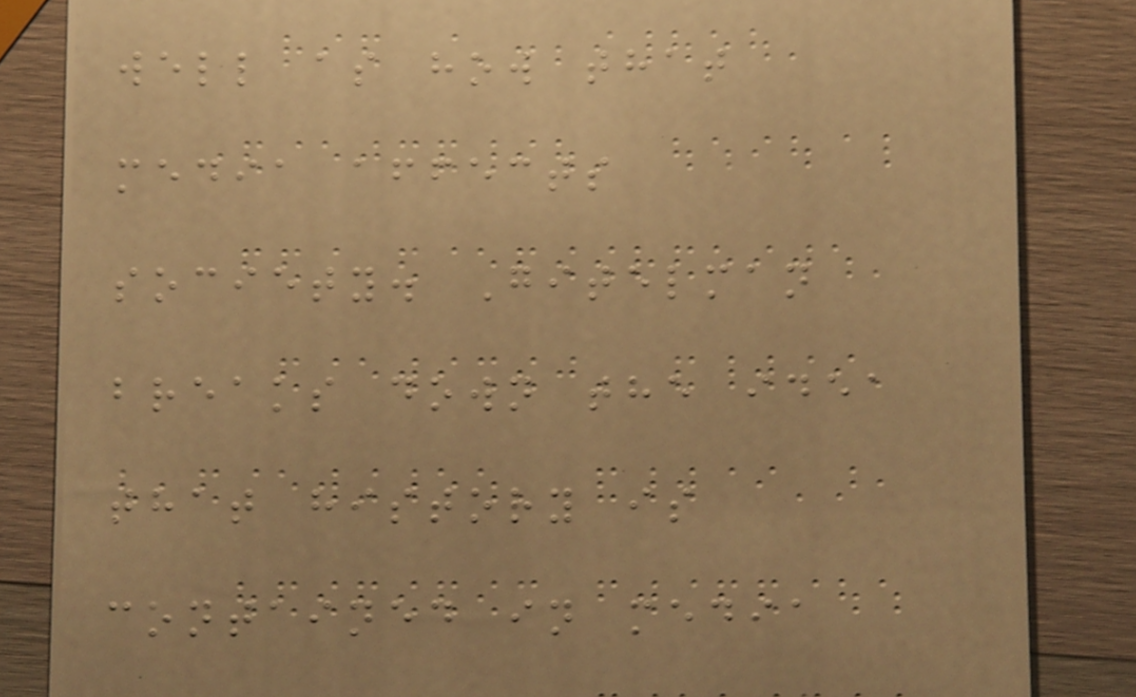well as how that
media affects
society. Gitelman
breaks down the idea
that history is
contained in media
